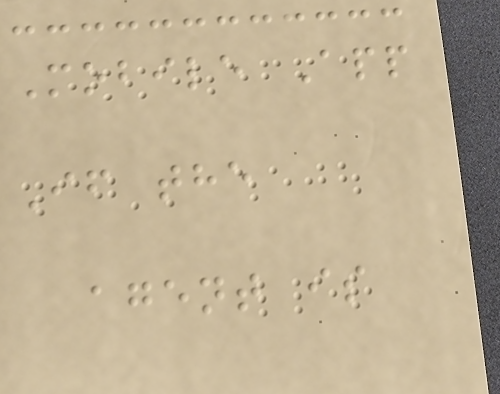Mobile App
If the
agent is
